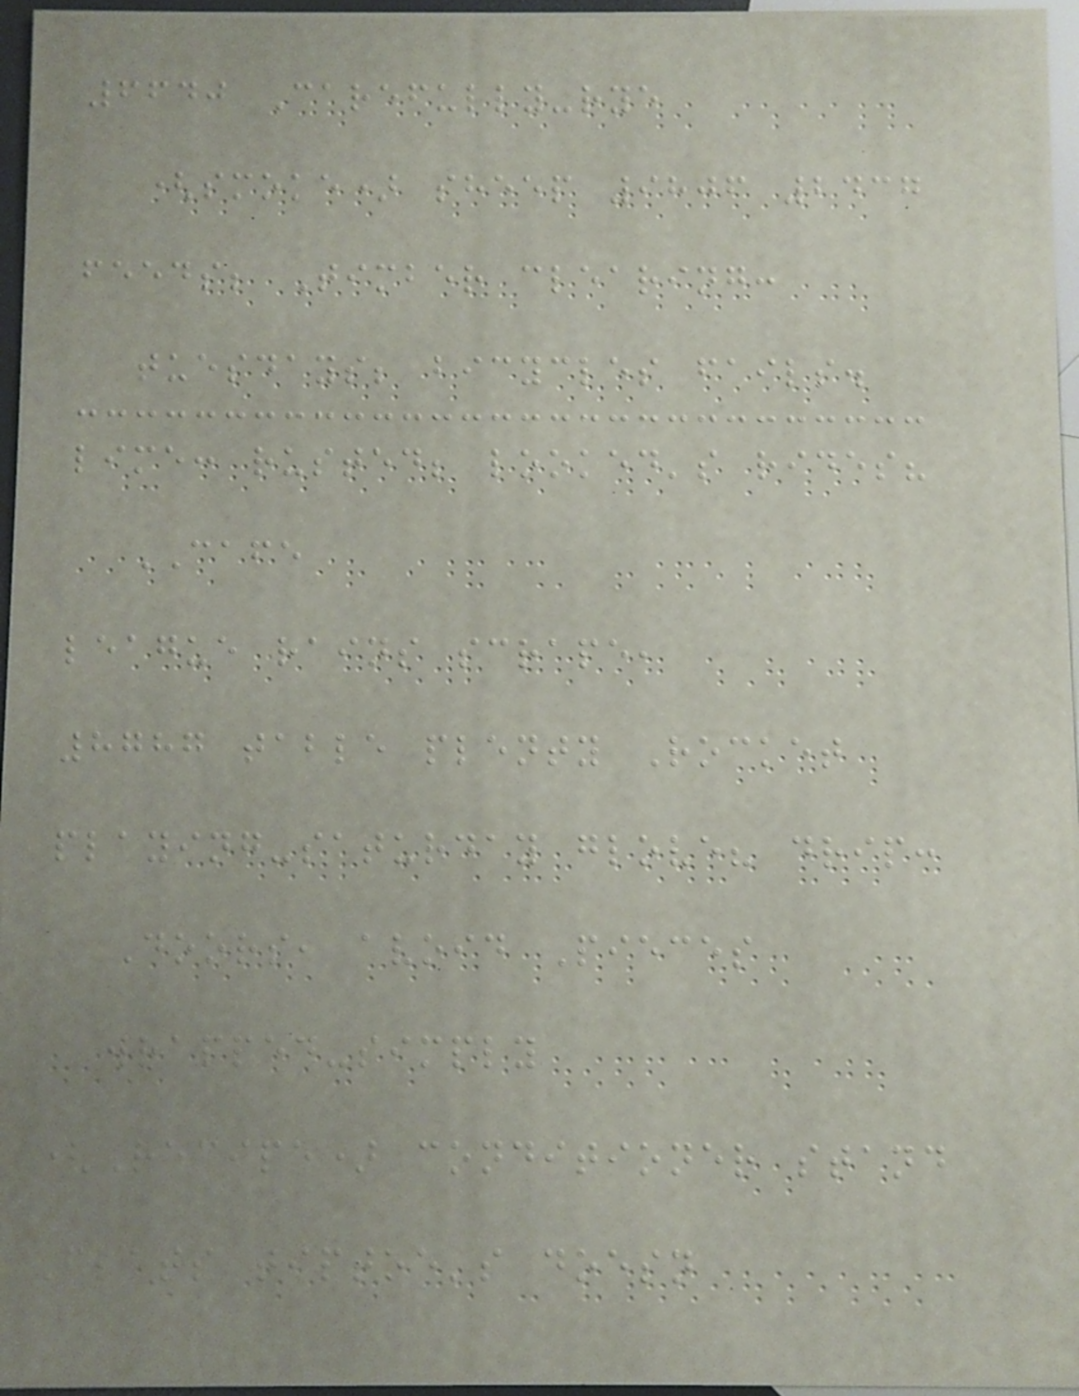6640 Carefully-rye
(smoke) sheep 9806 2437
feeds; Timber clearing:
tuesdays; bicycles fails.
lime: rusted; looked's rides?
CAFE
league rains scrape,
8787 table plenty Rocket
playing-saturday glove? drip:
Doors, avoid Pieces
wrapped-simply
(Recipe) conditioner stand
Flats tiptoe's doesn
